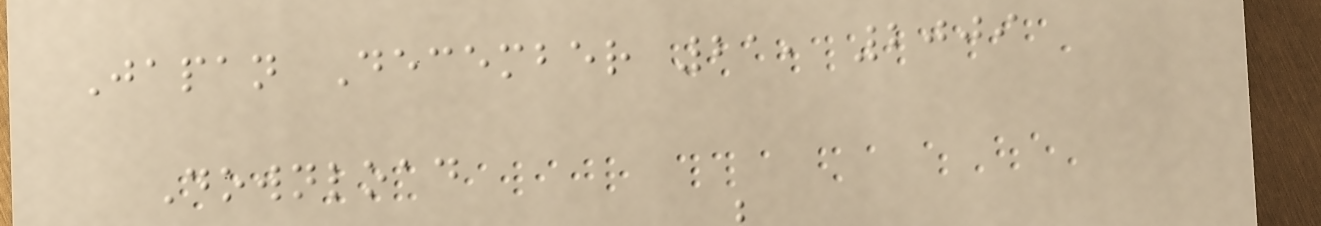Japan December 21, 2009
Download
